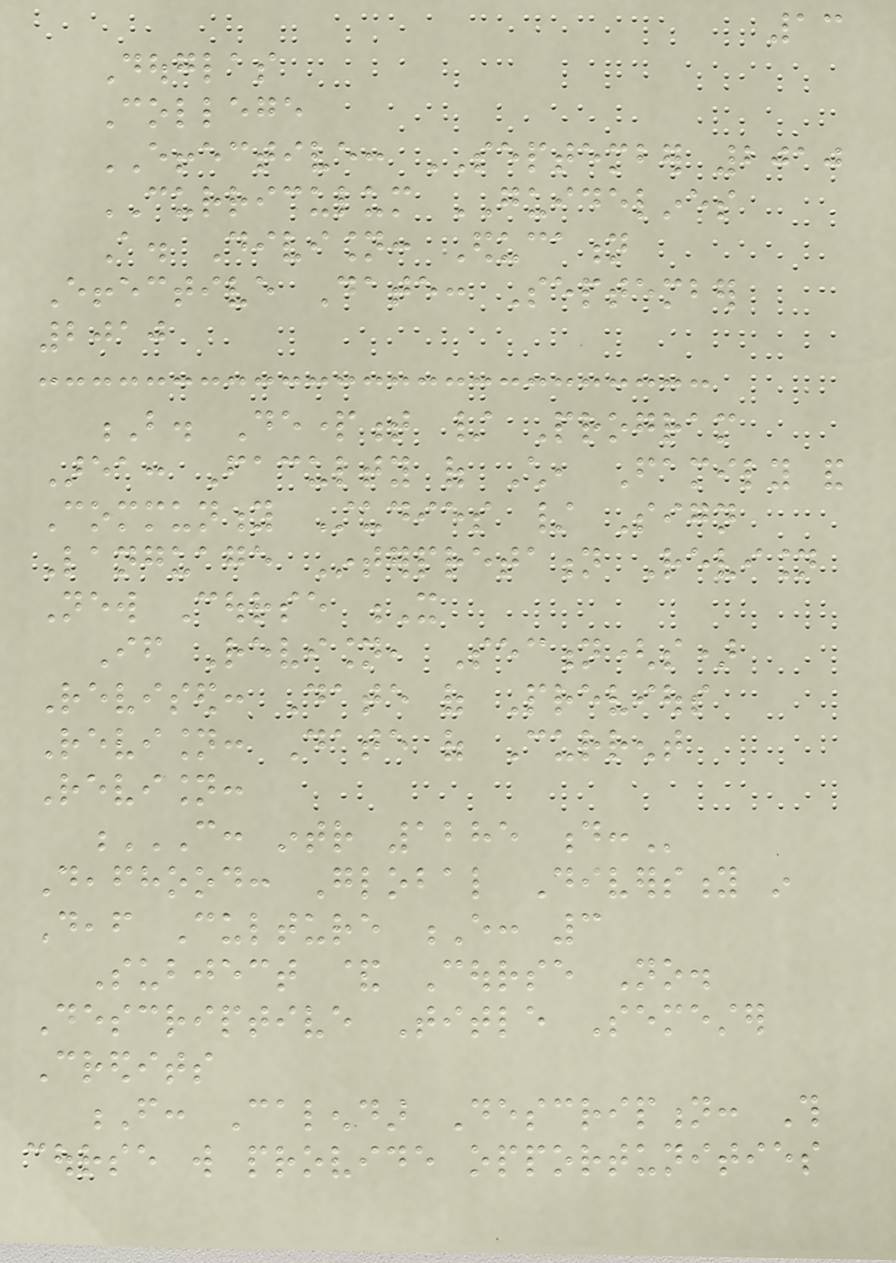13
Douglas
College
EFFECTIVE: SEPTEMBER 2010
CURRICULUM GUIDELINES
A. Division: Education
Effective Date: September
2010
B. Department / Program
Area: Faculty of Child, Family and
Community Studies / Sign
Language Interpretation Revision
New Course X
If Revision, Section(s)
Revised: Date of Previous
Revision: Date of Current
Revision:
C: INTR 1285 D:
Deafhood: Global Diversity in
Deaf Culture E: 3
Subject & Course No.
Descriptive Title Semester
Credits
F: Calendar Description: This
course will provide opportunities
